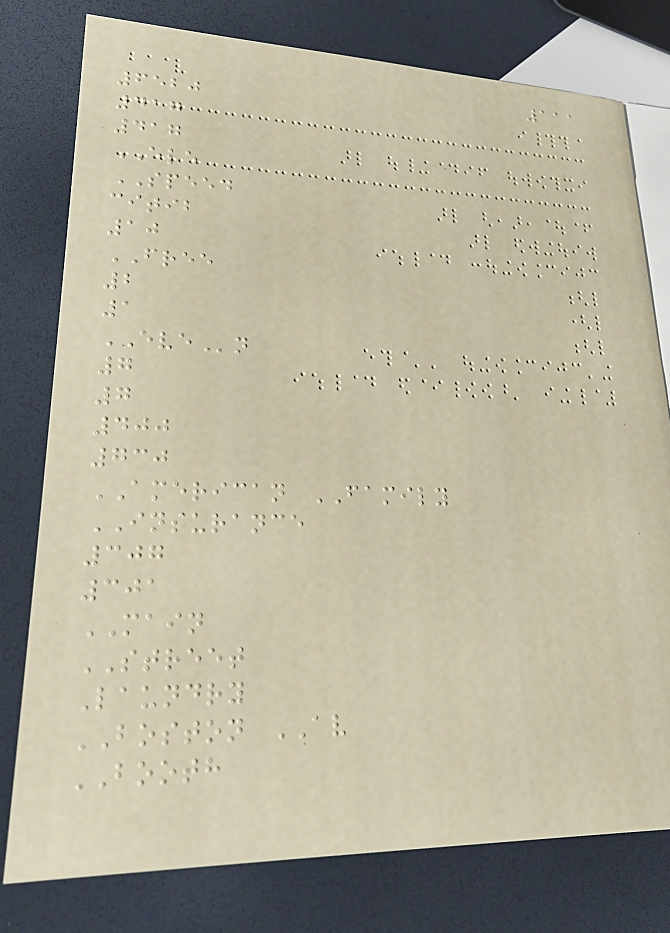111
6520
417
417
ELE
SPEED
citib
10
FREE
2
1
EVEn
7
7
400
730
AMERICAN FAMILY
INSURANCE
307
301
MAIN
STREET
Laundry
BOSTON AV
BOOTH
